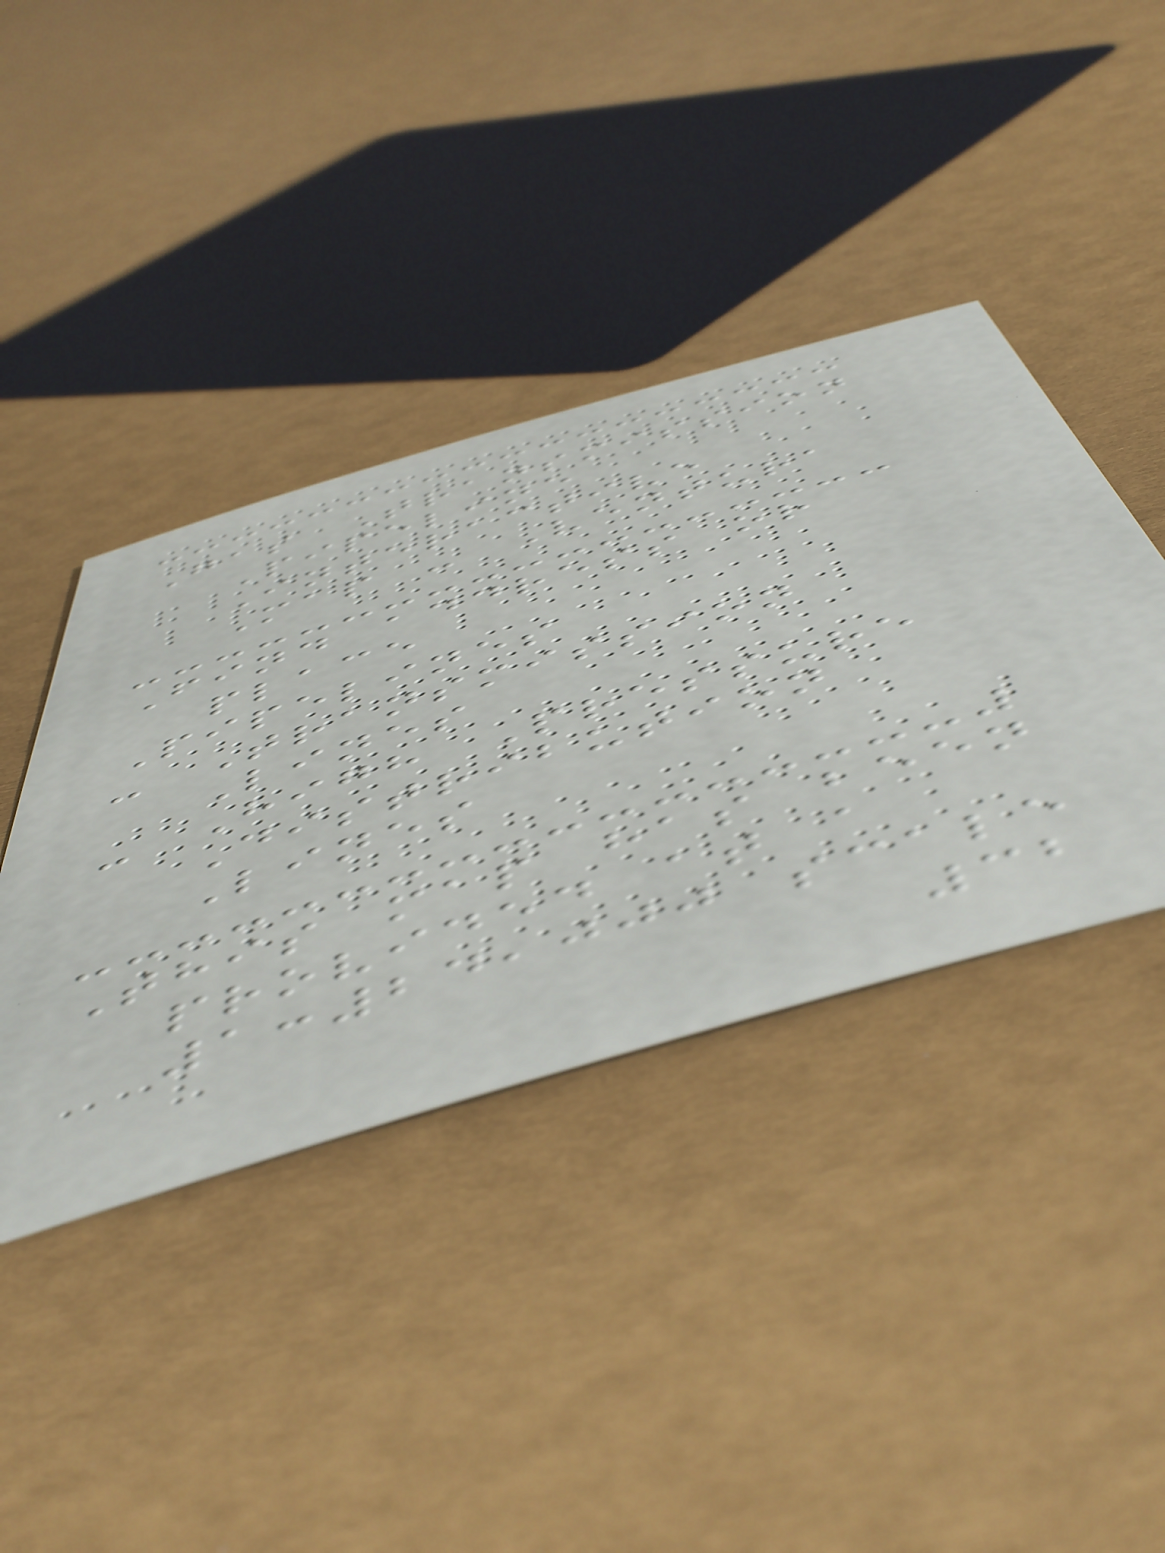Gas Transmission
Pipeline
Interactive
Map - Ventura
Find address or
place
Pipelines
- Transmission
Lines
- High Pressure
Distribution
Lines
This map has been
provided at a
1:24,000 scale
32
